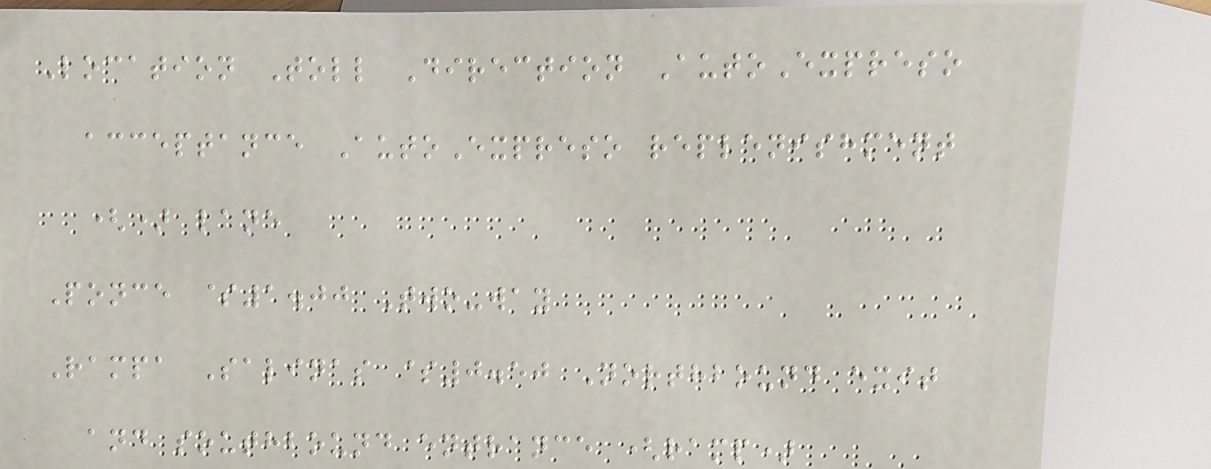Location Toll Direction AutoExpreso
acceptance AutoExpreso replenishment
() lane
Ponce $1.00 Two-way
Rampa Salinas $0.50 Northbound exit
and southbound entrance (ramp)
